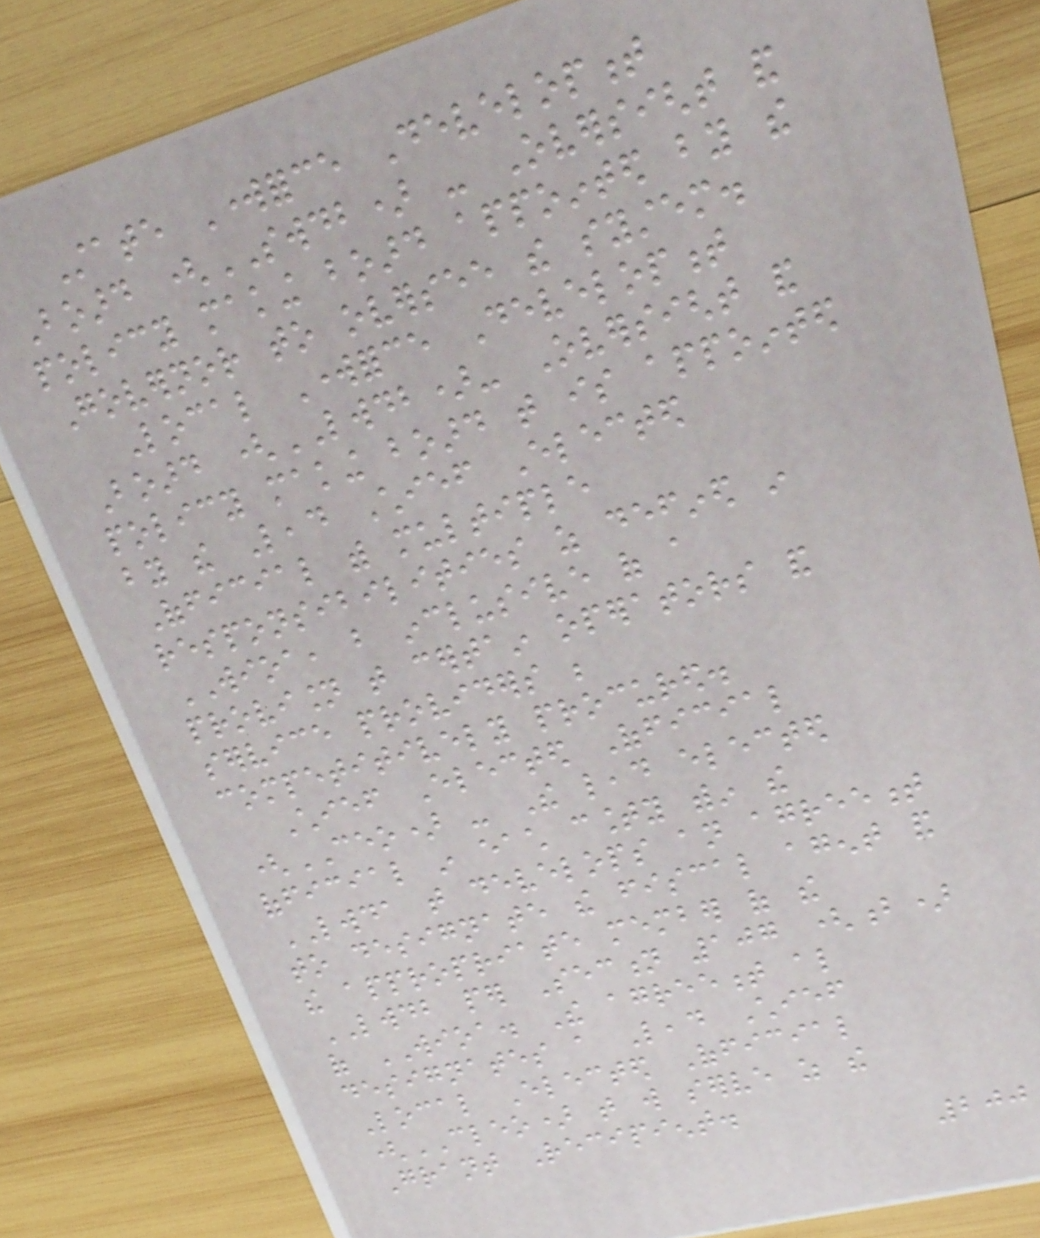State Workforce Development
Board (SWDB) - Oversight and
policy making board appointed by the
Governor to oversee the system.
Local Workforce Development
Board (LWDB)- Oversight and
policy making board that is appointed
by the Lead Chief Elected
Official with multiple
responsibilities as defined in
WIOA, but inclusive of a
provision that certain operators and
service providers be
competitively procured.
Chief Elected Official
(CEO) - The lead elected
official in each county within the
LWDA that develops an agreement
to designate the fiscal agent and
the appropriate member of the
LWDB per Section 107 (b)
of WIOA. The agreement also
designates a Lead Chief
Local Elected Official
(CLEO) that will serve as the
Grant Recipient.
200
